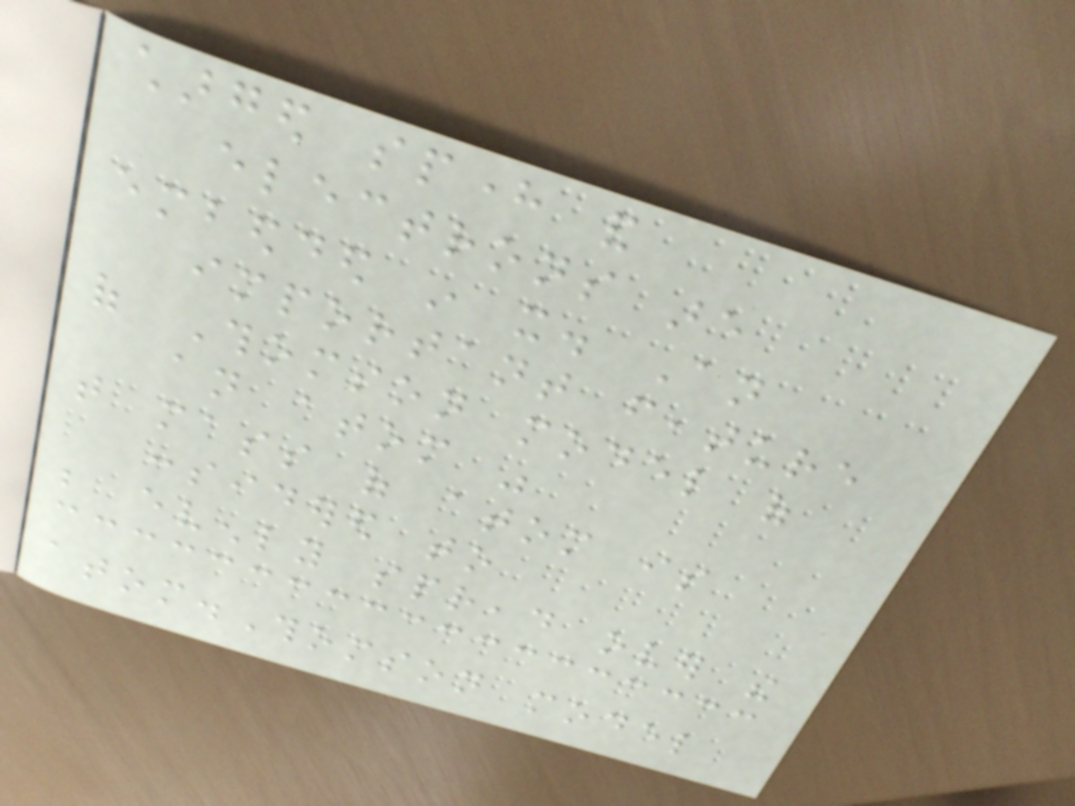charged sphere and
electrons are
embedded in it. An
important feature
of Thomson model of
an atom was
that mass of atom is
considered to
be evenly spread over the
atom.Thomson model
